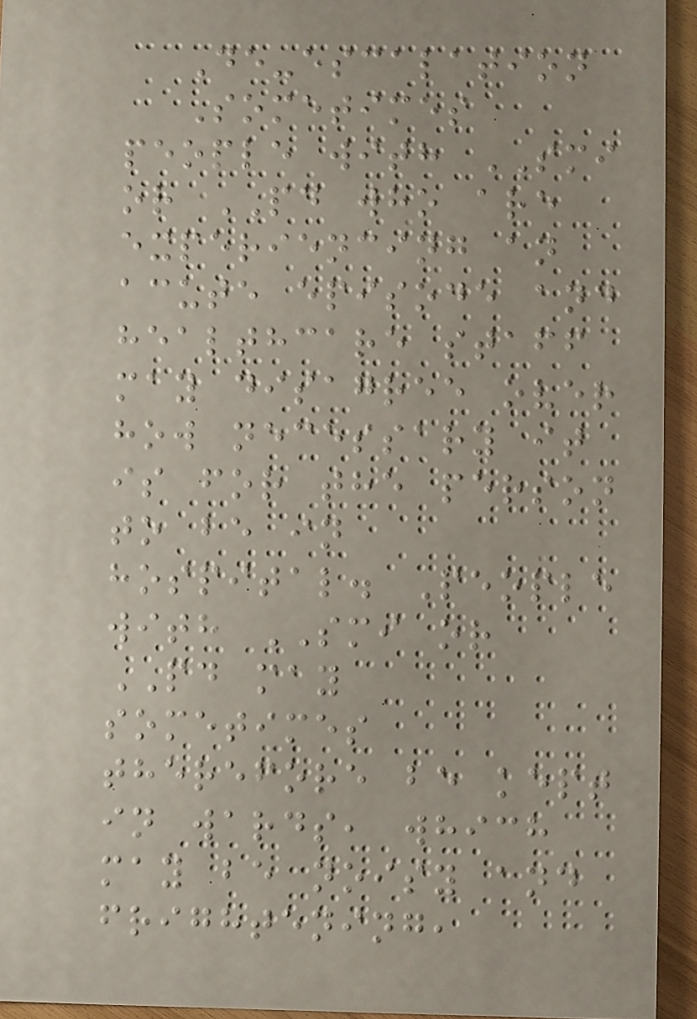De-escalation
Sometimes
people with SMI
or PD who are
experiencing an
acute episode and
healthcare staff
may disagree over
how necessary it
is for the person
to be in
hospital. People
with SMI or
PD may
sometimes
therefore be kept
in wards, which
may be noisy and
frightening,
